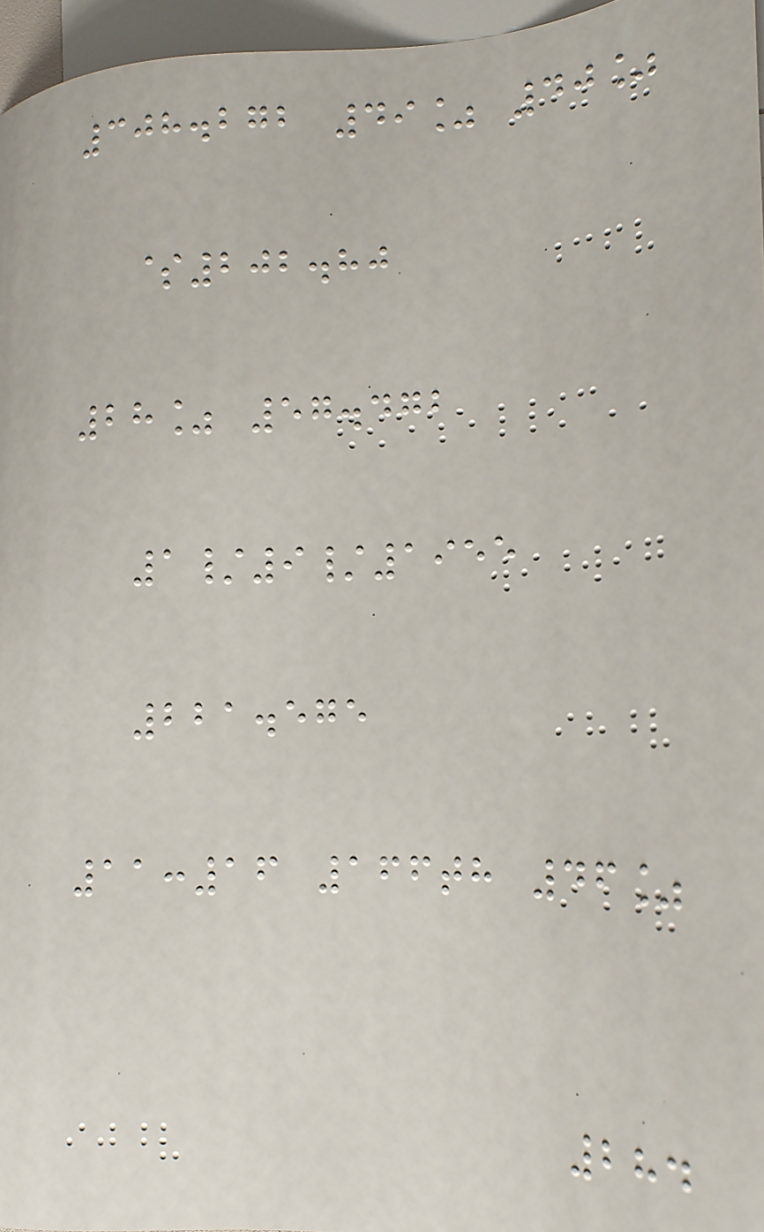308.272 49% 40%
$202.80
28% 57.472
1/9/1955
221.575
11:16 166th 46%
284
